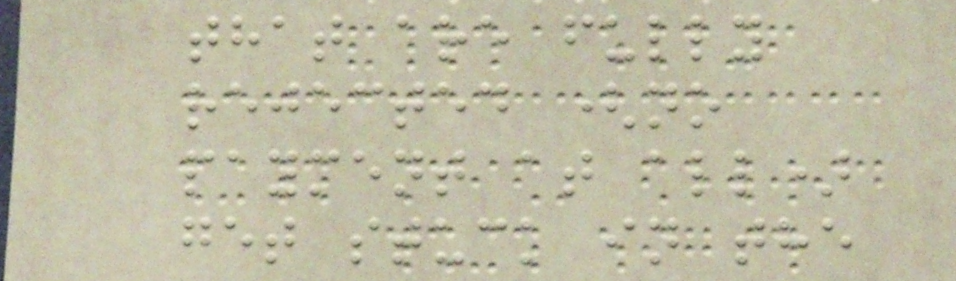that are fully
rejected (no
payment at all)
get stuck in the
